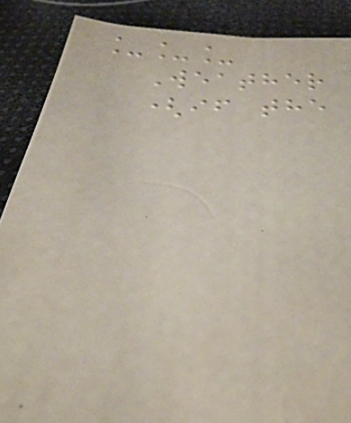___
Weather
(if the
